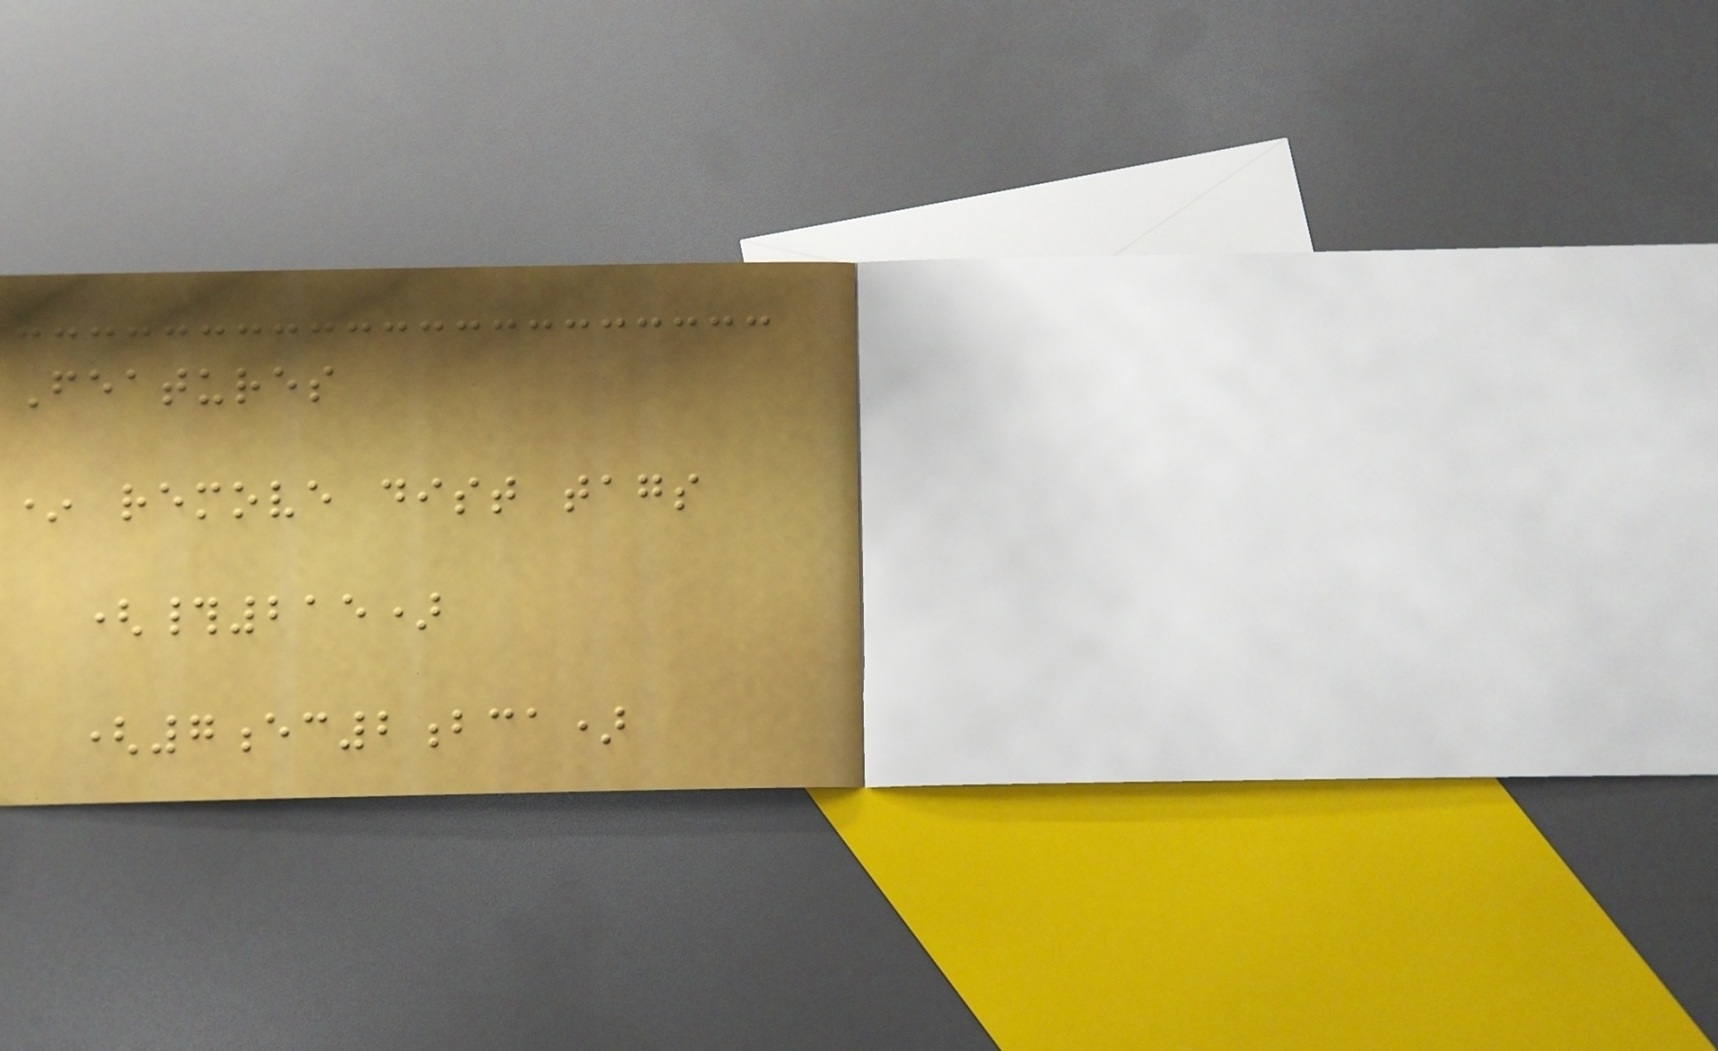Features
* remove dist tags
(#215)
(7ec2bca)
